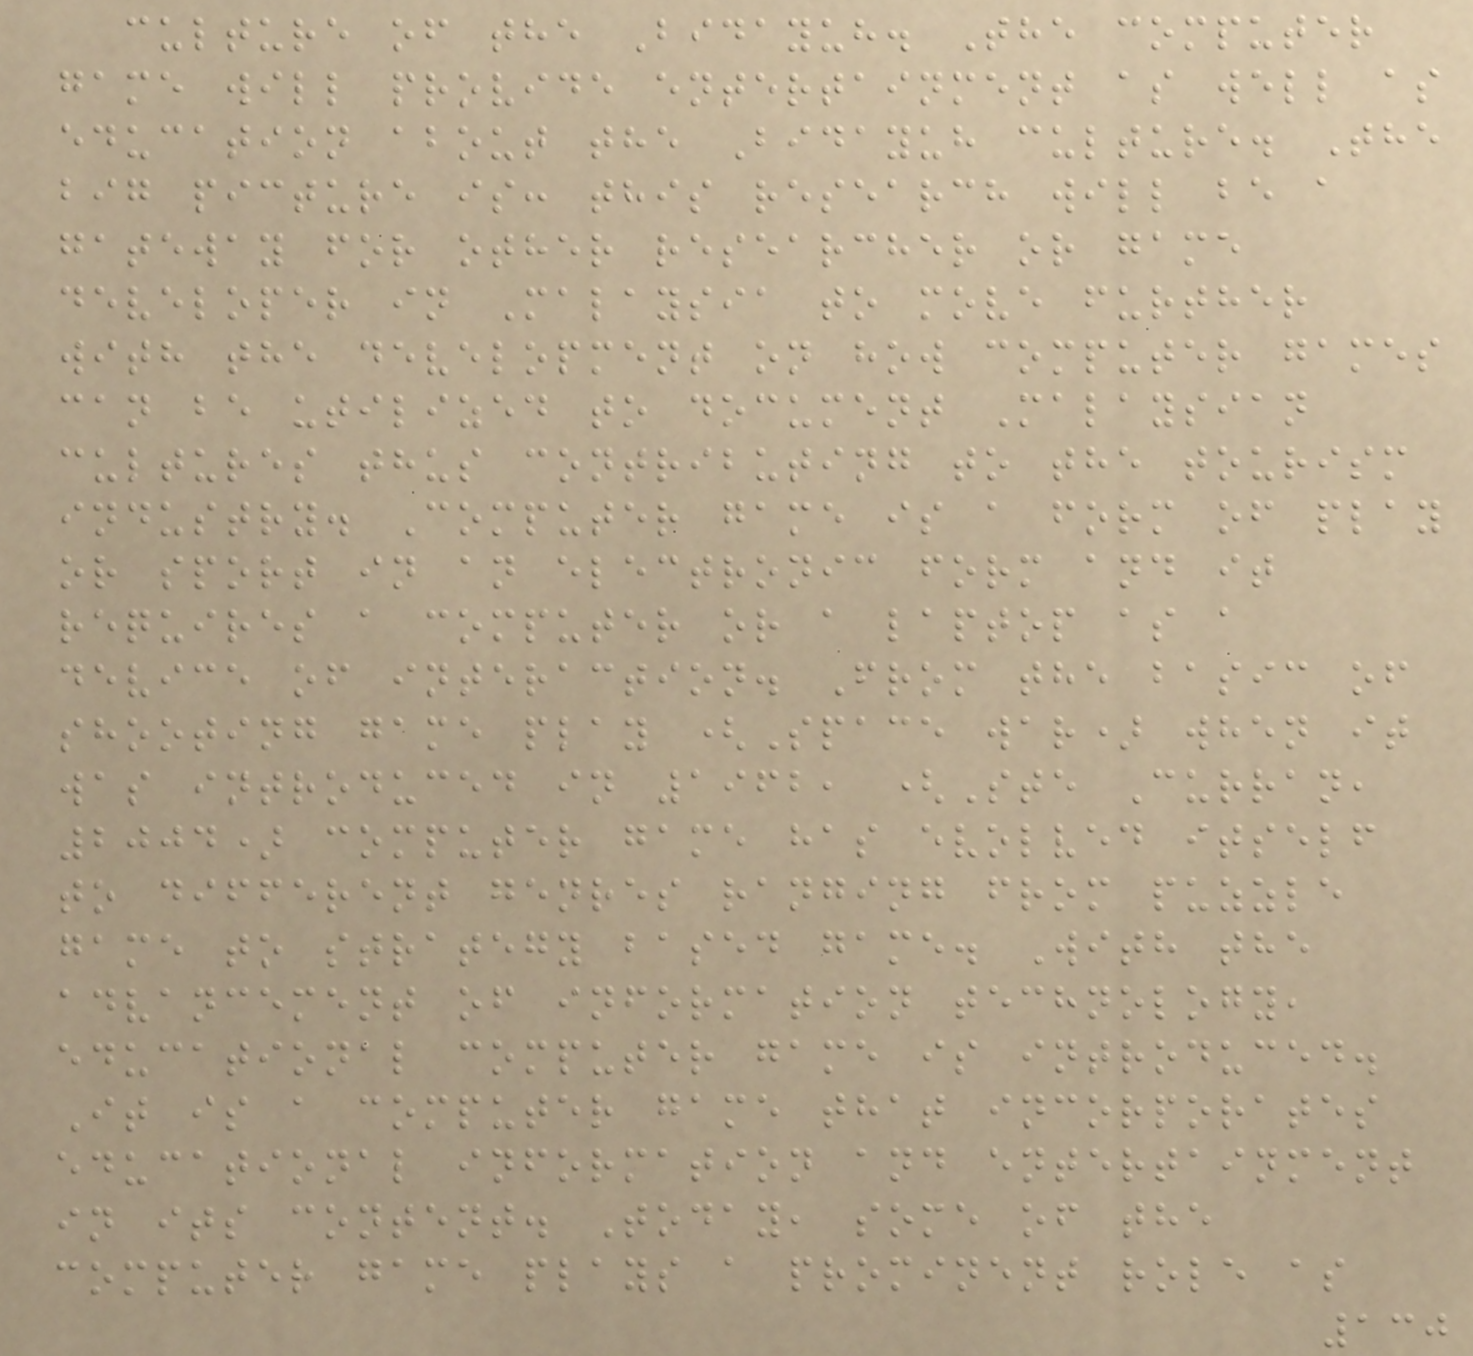culture of the Bidayuh. The computer
game will provide entertainment as well as
education about the Bidayuh culture. The
big picture is: this research will be a
gateway for other researcher or game
developer in Malaysia to move further
with the development on how computer games
can be utilized to document Malaysian
cultures thus contributing to the tourism
industry. Computer game is a form of play
or sport in an electronic form and it
requires a computer or a laptop as a
device of interaction. From the basic of
shooting game play (Space war) when it
was introduced in 1962, (Ste Curran,
2004) computer game has evolved itself
to different genres ranging from puzzle
game to strategy based game. With the
advancement of information technology,
educational computer game is introduced.
It is a computer game that incorporates
educational information and entertainment
in its content. Today, some of the
computer game plays a prominent role as
130
